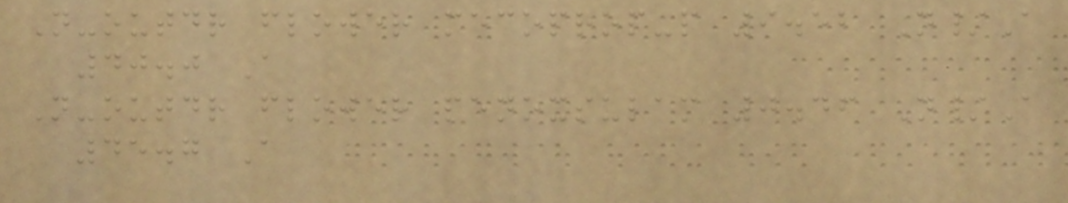N-outdr flower mecoprop-p 9.52 N/A
40.0 A
N-outdr flower penoxsulam 0.46 N/A
45.7 A
